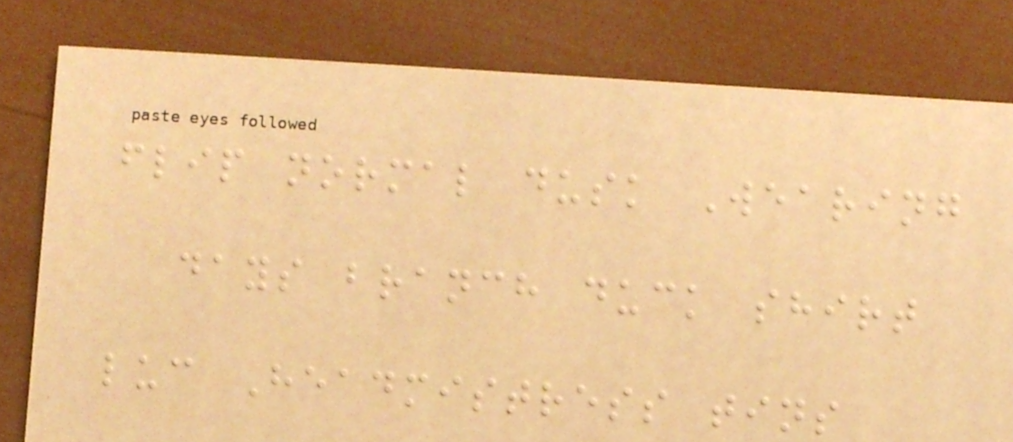flip normal dusk Wearing
days branch duck shirt
luc Headmistress tins
